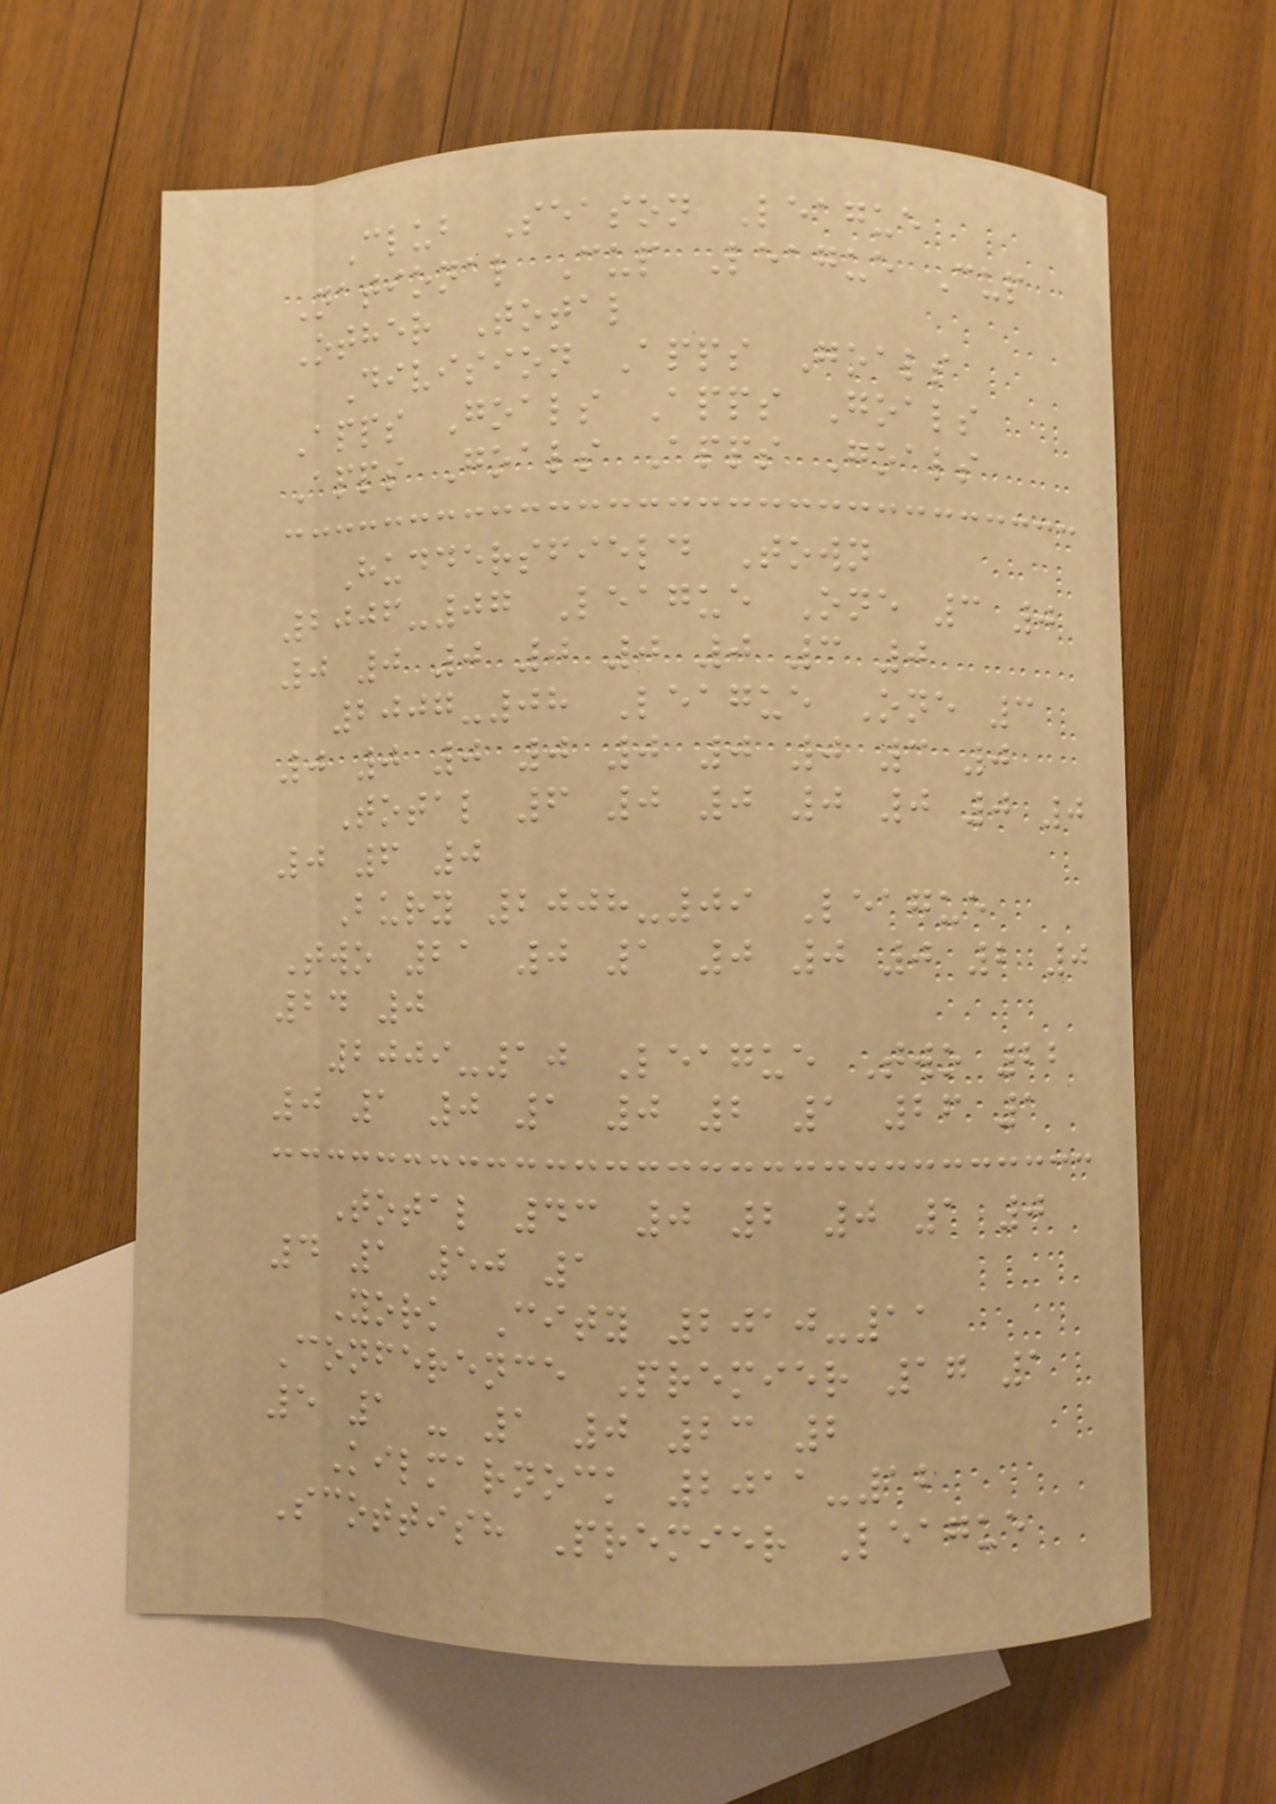Club Season League
National Cup League Cup
Other Total
Division Apps Goals
Apps Goals Apps Goals
Apps Goals Apps Goals
Huddersfield Town
2006-07 League One 3 0
0 0 0 0 0 0 3 0
2007-08 League One 3
0 0 0 0 0 0 0 3 0
Total 6 0 0 0 0 0 0
0 6 0
Bury 2008-09 League
Two 21 0 1 0 0 0 2 0
24 0
2009-10 League Two 22
0 1 0 1 0 2 1 26 1
Total 43 0 2 0 1 0
4 1 50 1
York City 2010-11
Conference Premier 17 1
5 1 - 1 0 23 2
Kilmarnock 2011-12
Scottish Premier League
